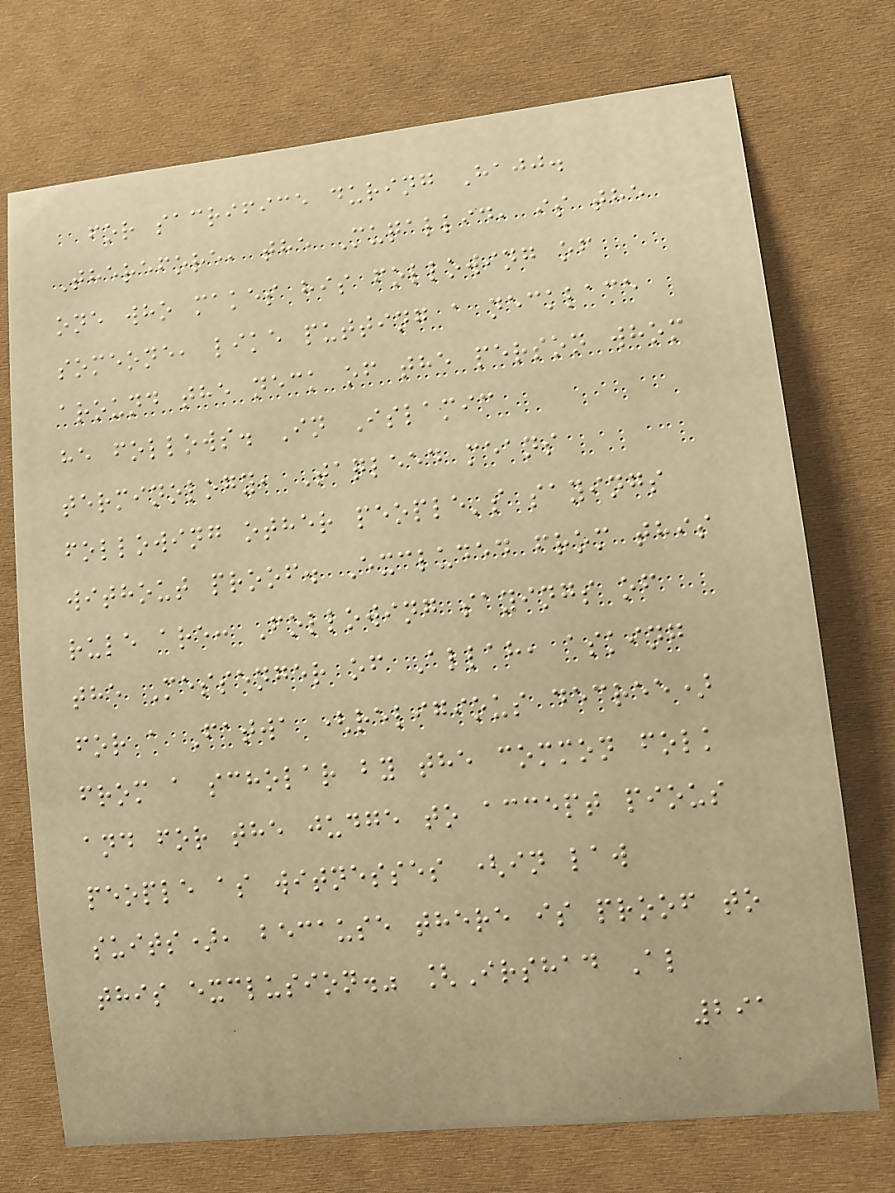for sacrifice during Hajj.
Therefore, the Muqallid, is the
one who makes his following of
someone, like putting a necklace
around the neck of the person whom
he follows. In Islamic
terminology, Taqleed means
following other people's sayings
without proof. Excluded from this
rule are: Following sayings of
the Messenger of Allah, asking
for a Fatwa (religious decree)
from a scholar by the common folk
and for the judge to accept pious
people as witnesses (in law
suits), because there is proof to
this exclusion." [Irshad Al
291
